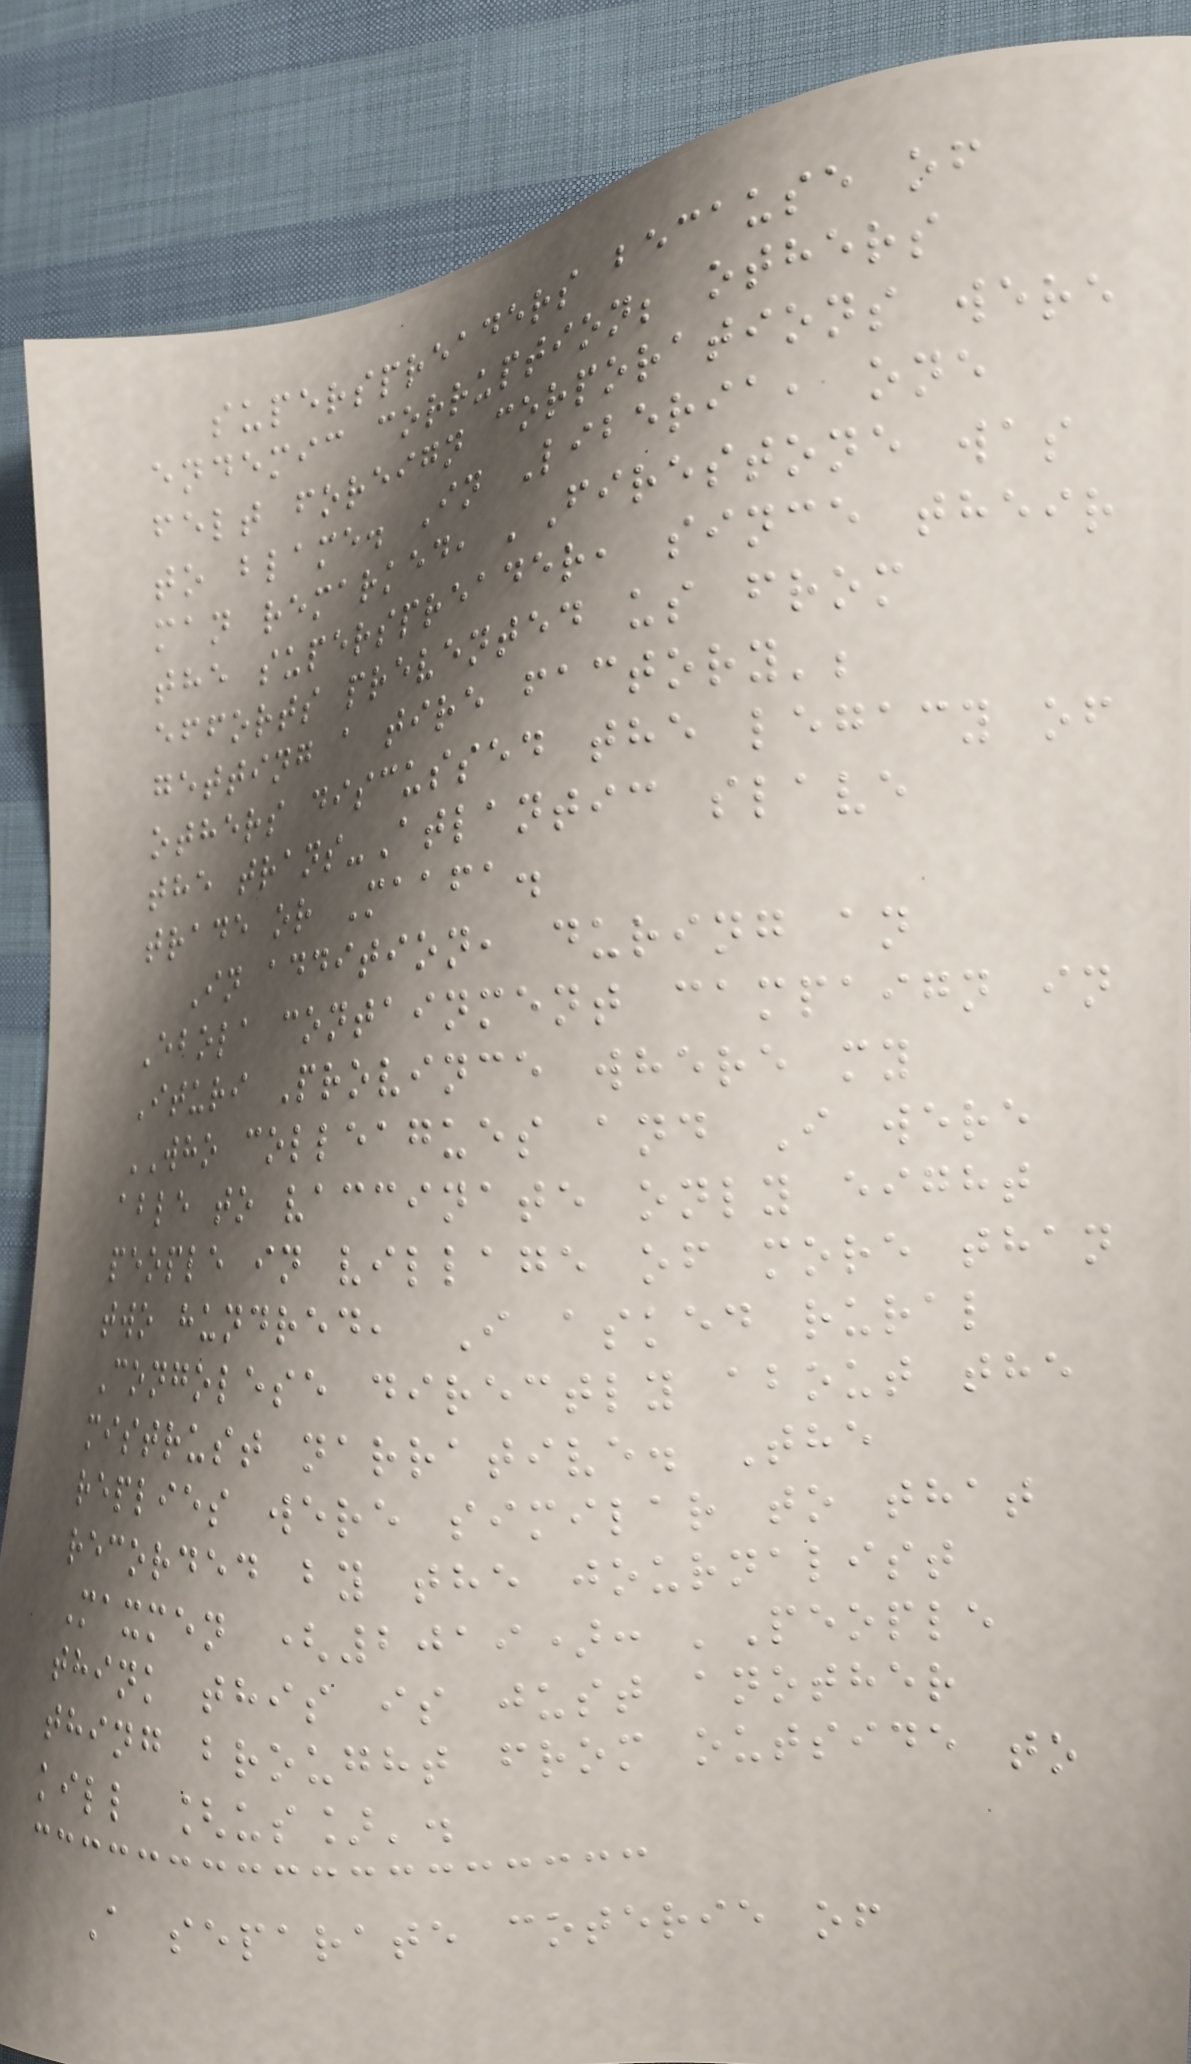superspreaders because of
endemic corruption; others
felt foreign corporations were
to blame. In Liberia, one
man remarked, 'Firestone was
the superspreader, since their
efforts prevented us from
getting a tire factory';
others discussed the legacy of
the trans-Atlantic slave
trade or Maafa.
In addition, during an
Ebola containment campaign in
Ituri Province where my
WHO colleagues and I were
able to vaccinate only eight
people in village of more than
two hundred, I asked rural
Congolese directly about the
mistrust narrative. The
replies were similar to that
recorded by the journalist
Maxmen (2019): 'People
think this is just another
thing brought from outside to
kill [us]'.
A separate coterie of
